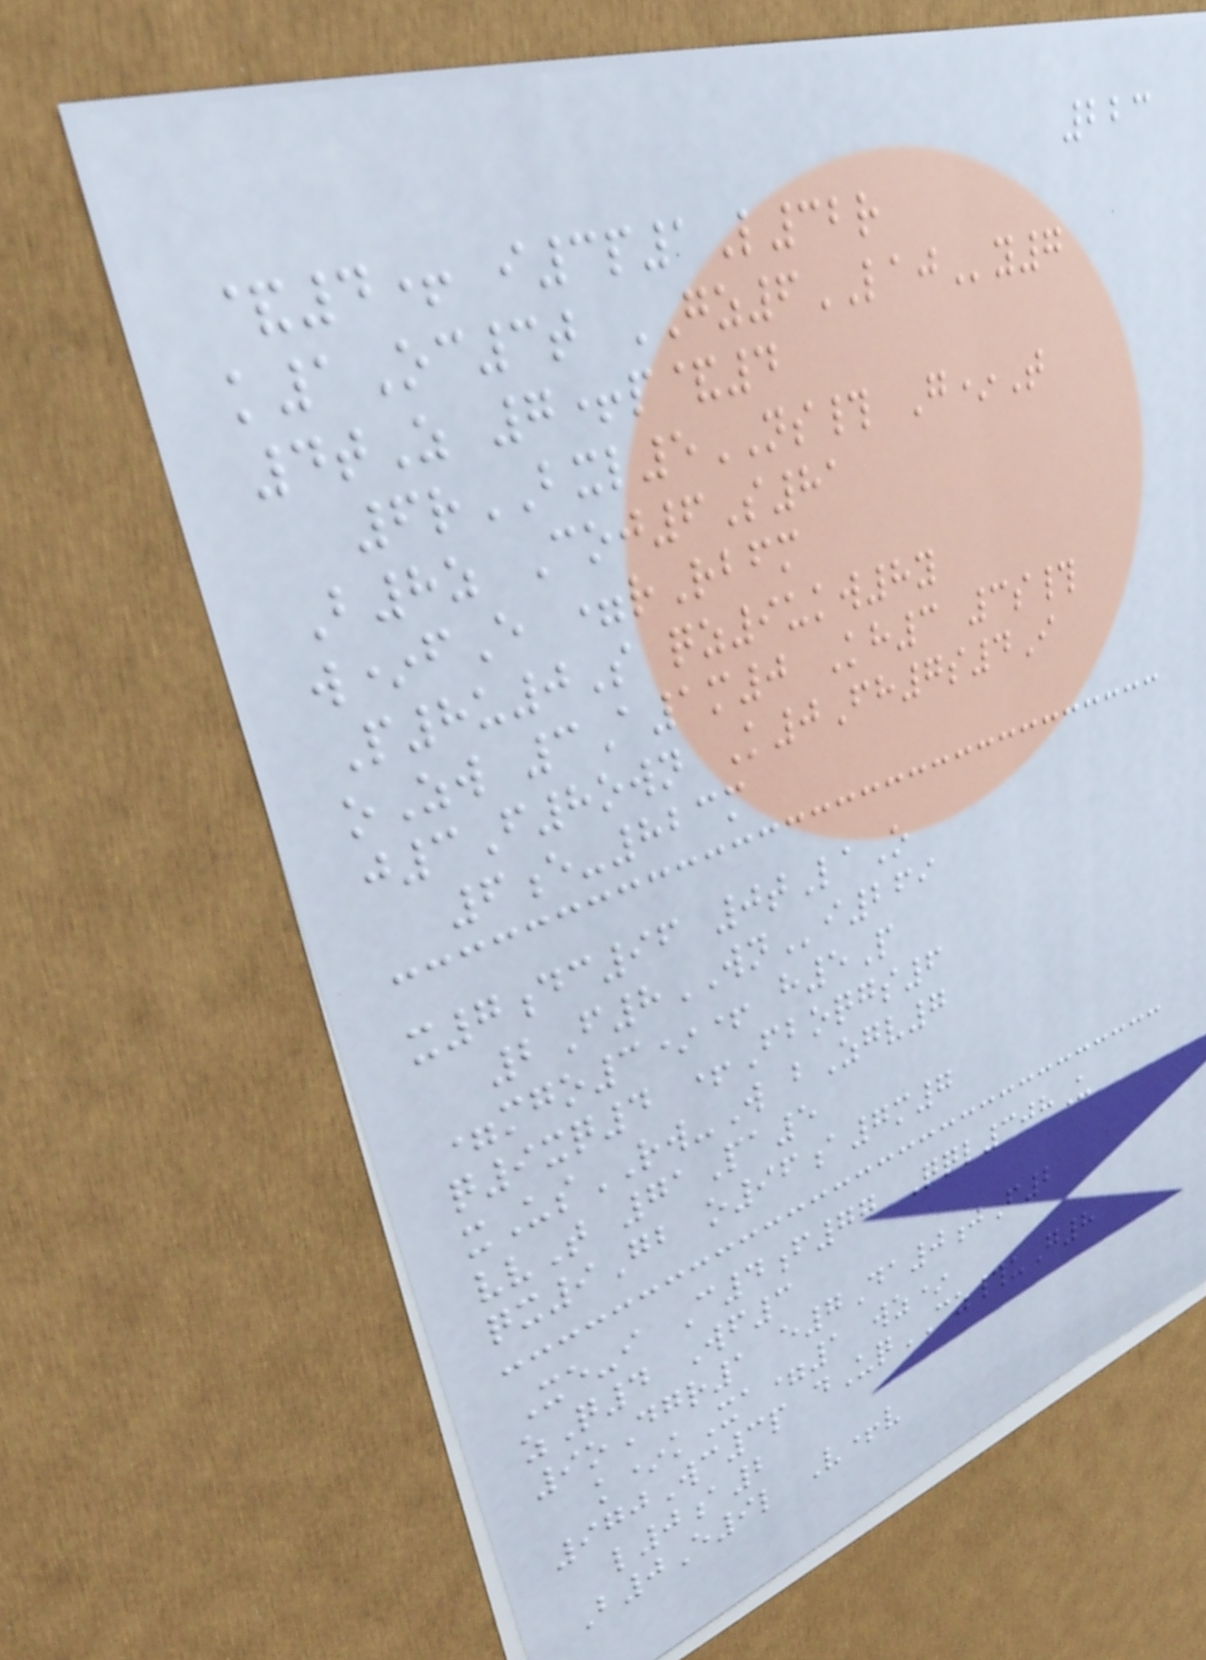223
&4+ i3p1L32r
k1Oc3t GZ6LAJy7
4tZ 7+p&4
6rBXL5NS# G*T
B8z Coj6S81
w*fE =rRbfm
P8u0S qz9ukw8y
oZw 3A1m0 Kh3 3s#
j3F8own K0Fh7s4I
6e-823m
x7dc96 0tLaO
2F8WNi269
=mgo3*+ h5P
q9xq4 +Fboqgs6
xUsRW-W bZgv7
vvT 71Pa5
qx9Gb o96a7m7
Xe-i C4f77 Qql308U
zQ4 Wf3
9oDgr1 e7Da0jF2
k*kXa=1 wz*
970Wc3p dUqCZ#uG8
l0a2
B0E9l V+v
